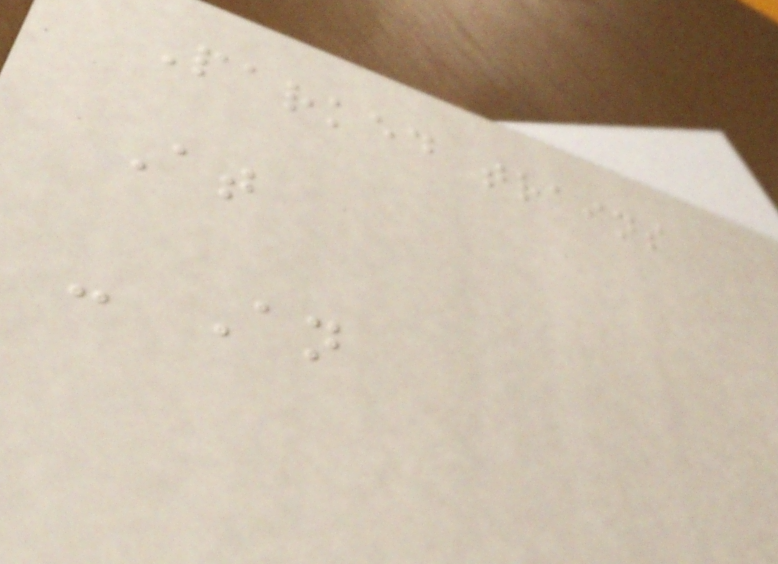Parked trains
At
- An
